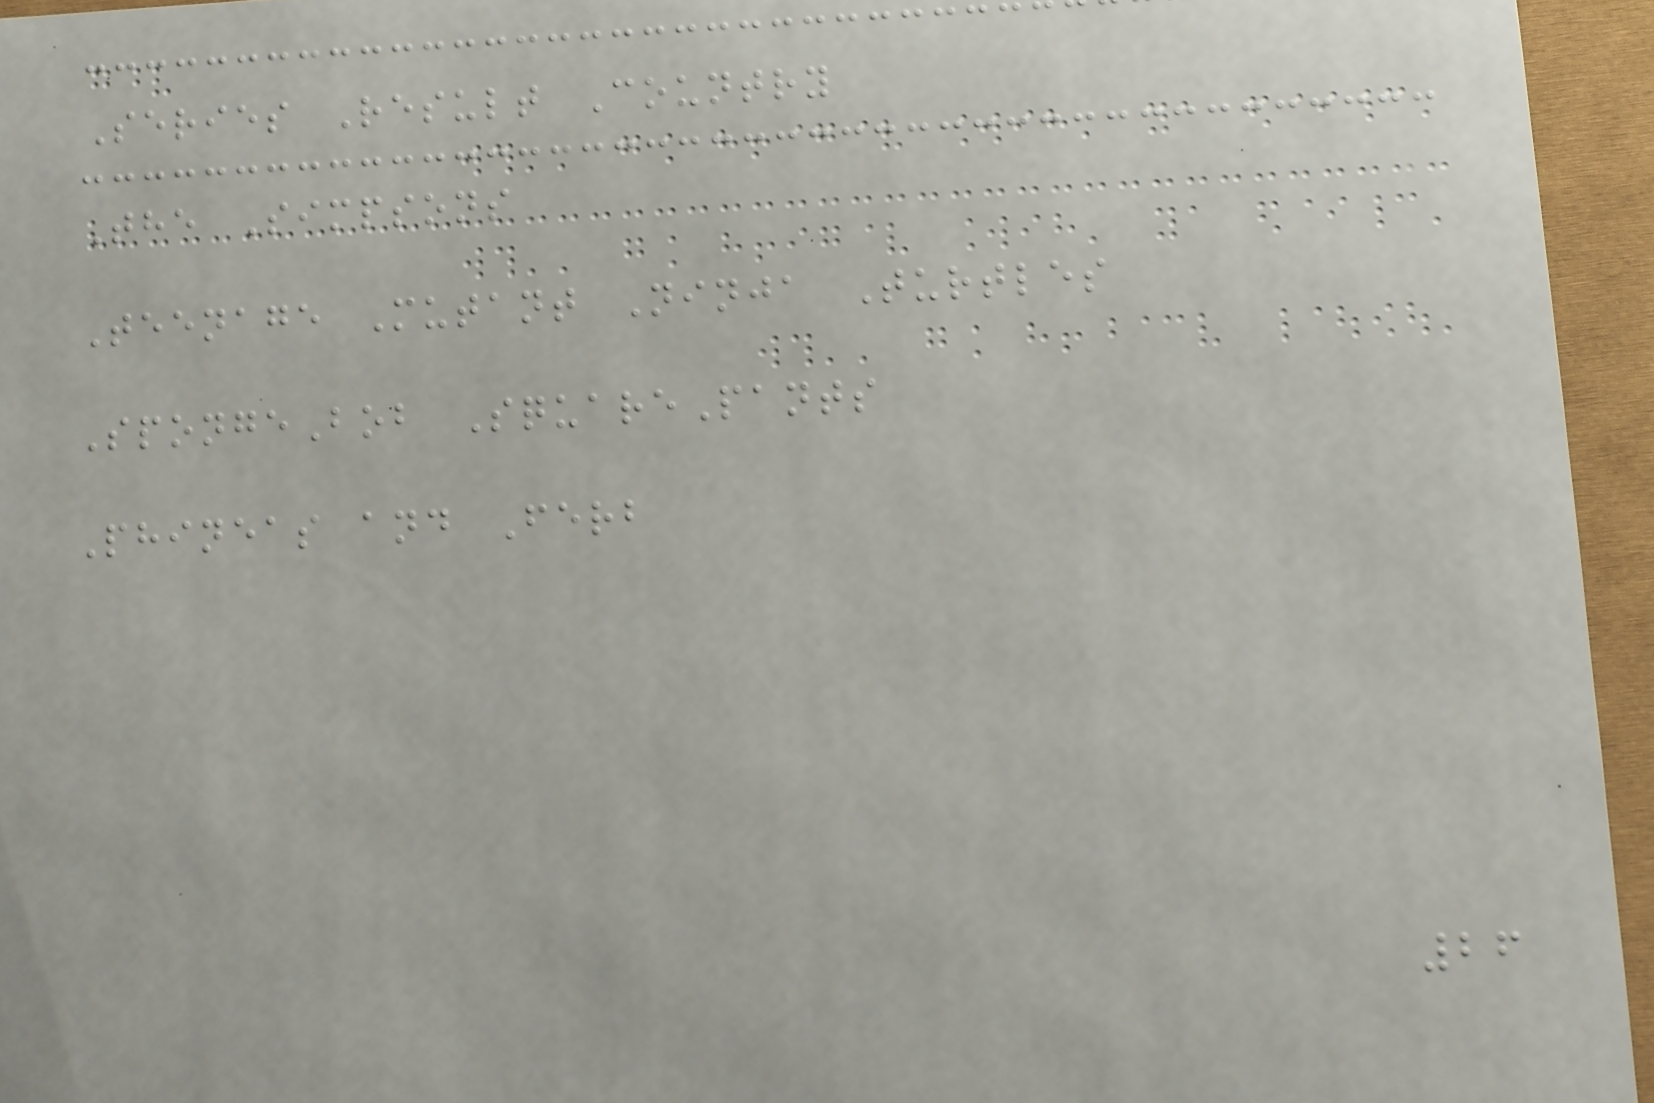Series Result Country
The Simpsons
Teenage Mutant Ninja Turtles
SpongeBob SquarePants
Phineas and Ferb
26
